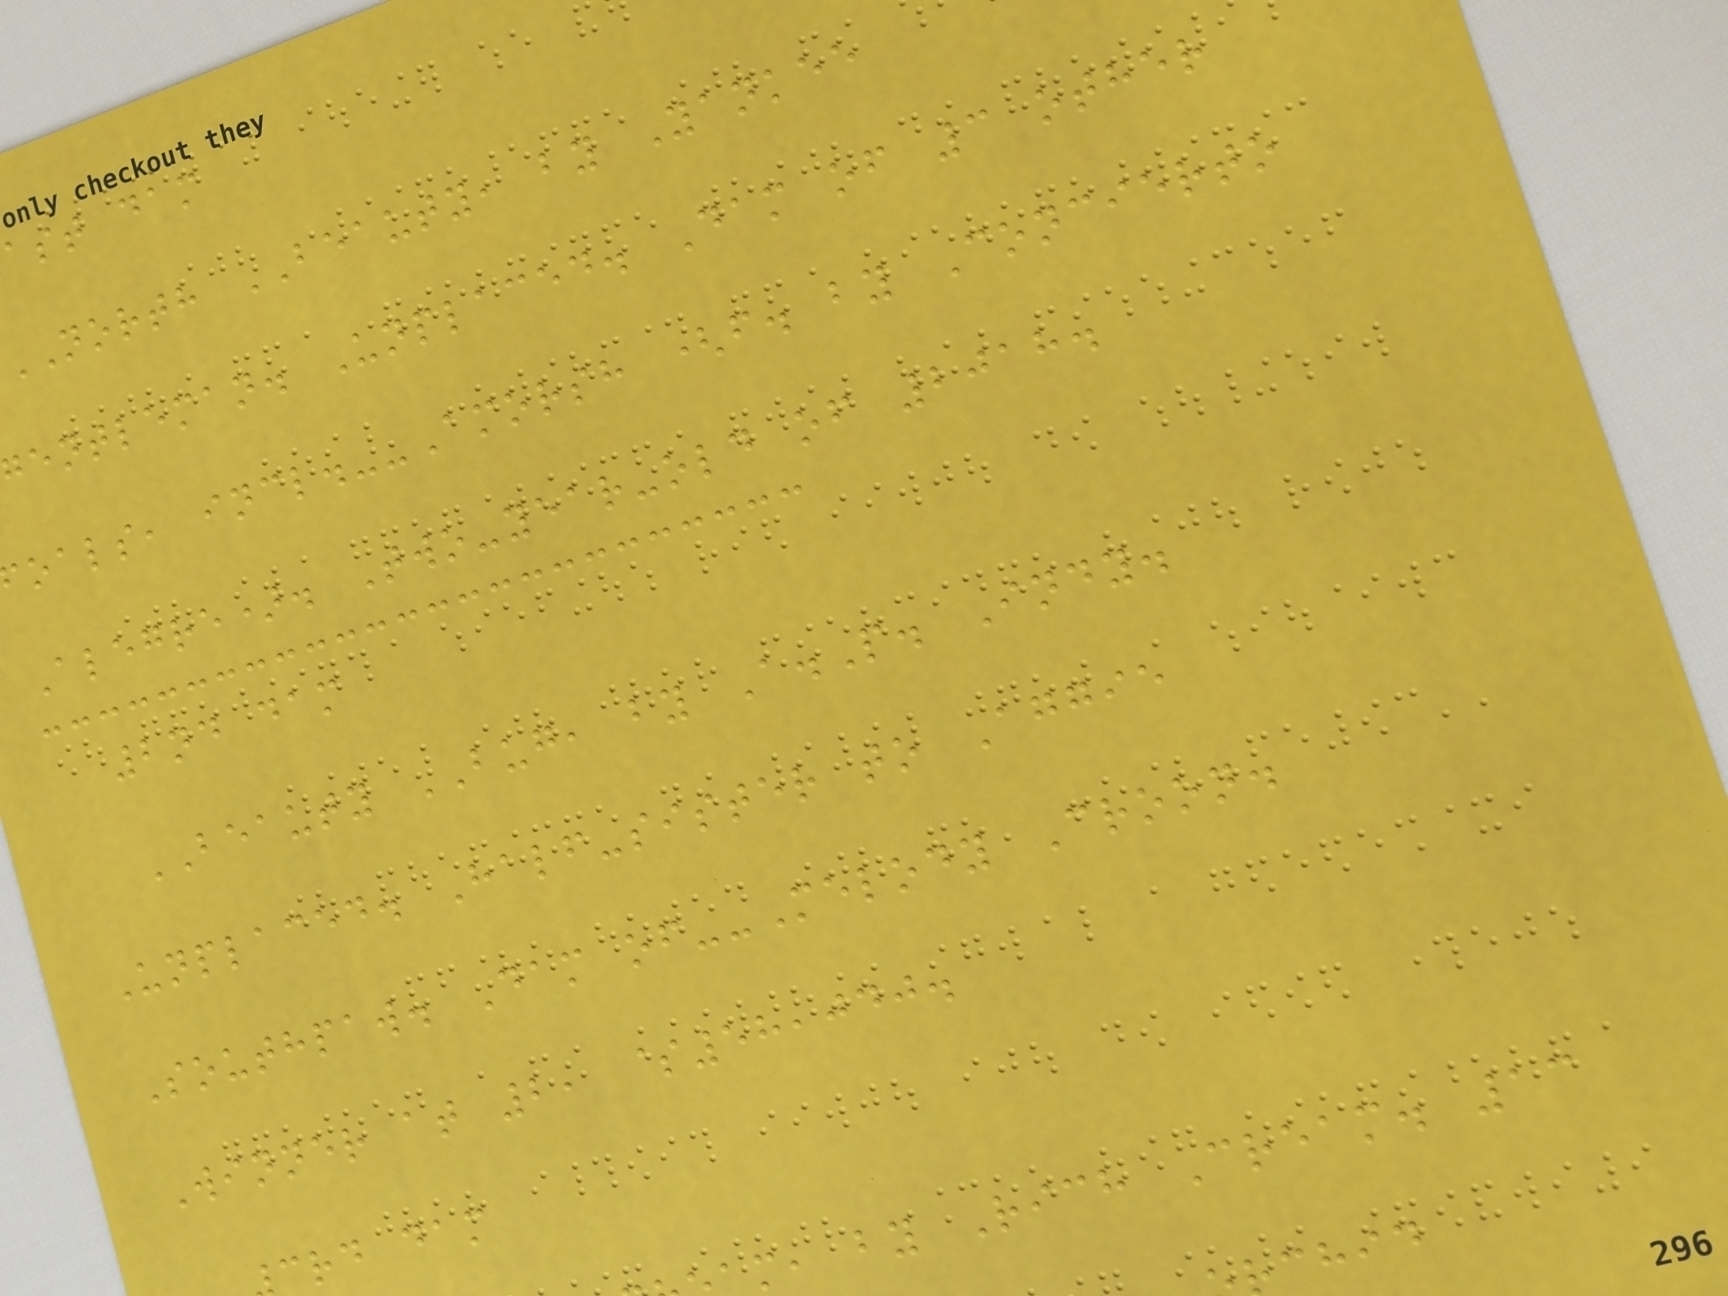ast dam
NORTH BEAUTY, by Yankee
entleman. Unplaced. Dam of 3 other
oals, incl.--Amorsh (f. by Concierto
Alegre). Two-year-old of 2018.
2nd dam
BEAUTY BUG, by A.P. Indy.
Unplaced. Half-sister to Aggie
Southpaw. Dam of--Melody Croon.
Winner at 2, $58,040.
crd dam
m, by Rich Cream. 13
